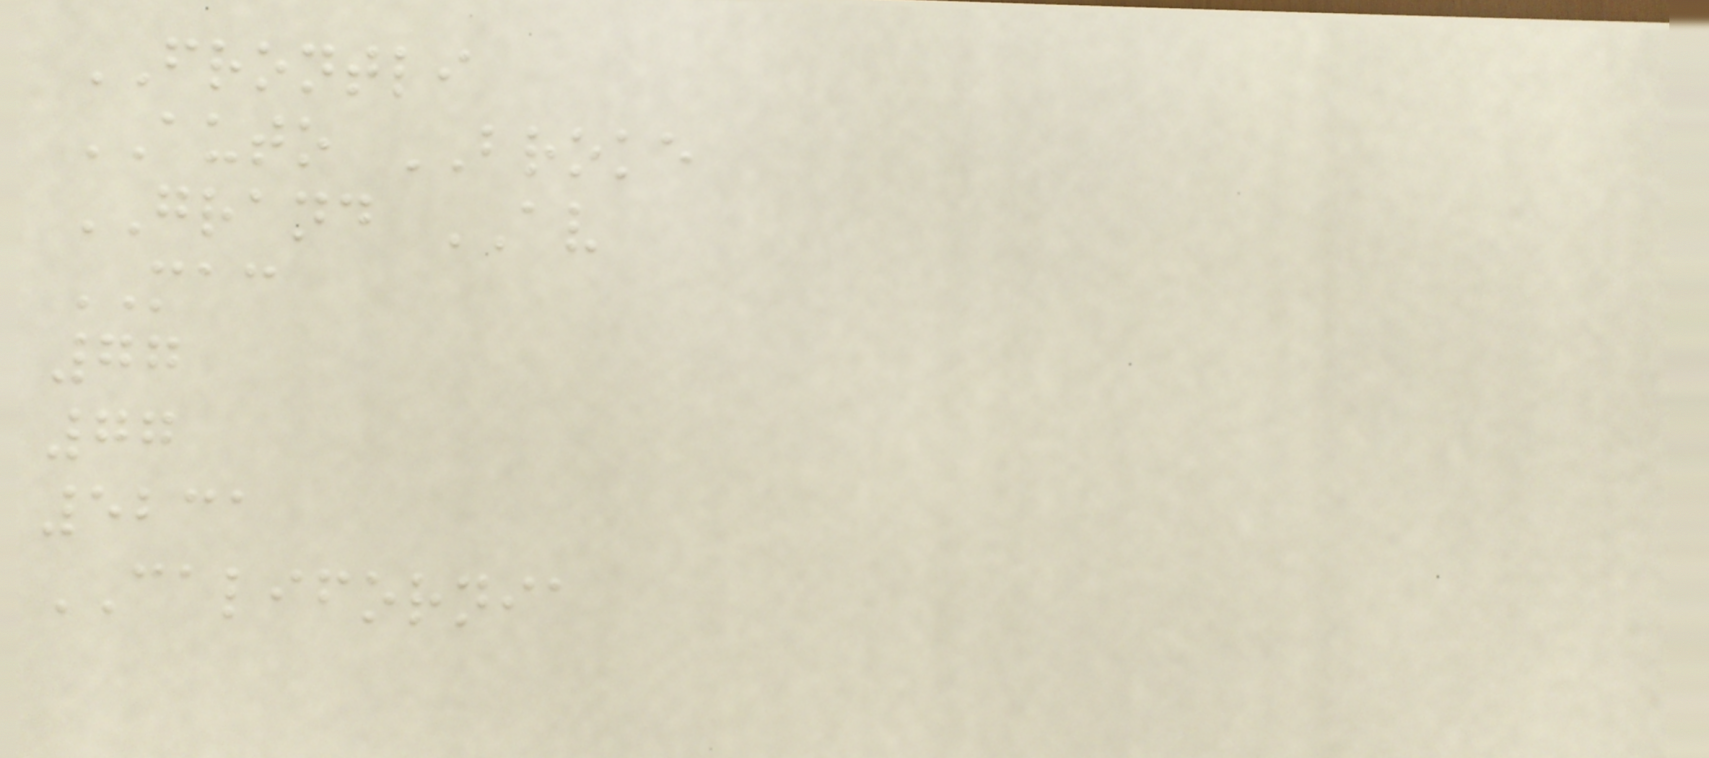FRONTLI
AUTO BROKE
GRAND AV
MAC
77
77
5231
CALIFORNIA
